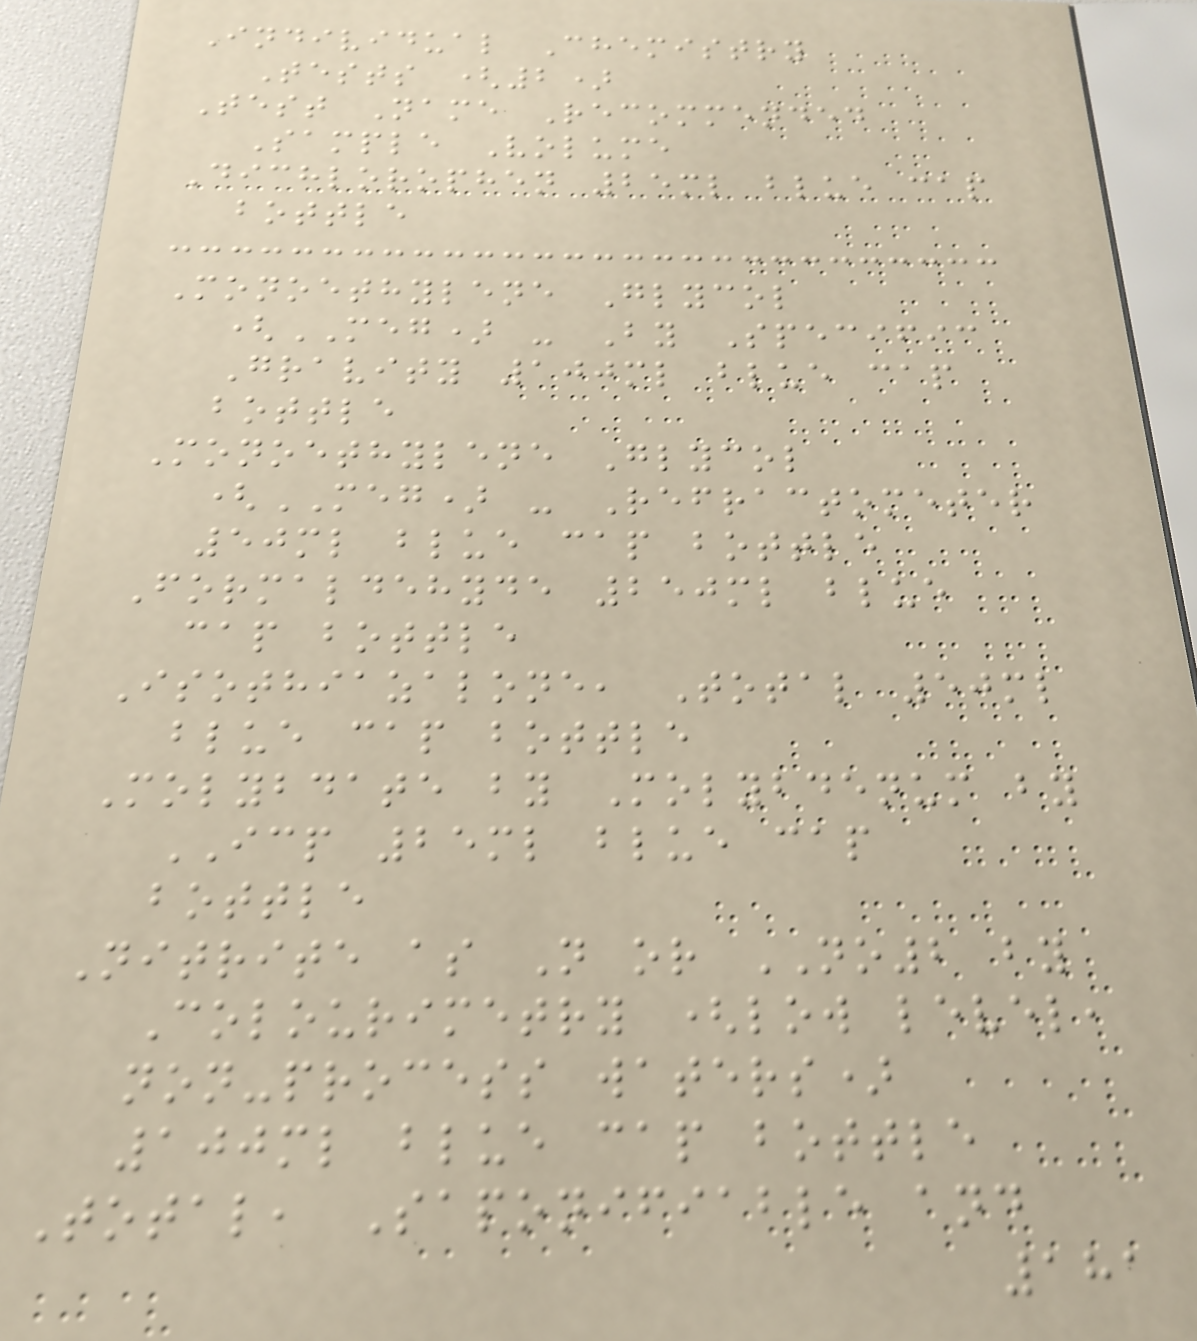Individual Chemistry
Tests (2)
Test Name Recommended
Sample Volume
Dichlorophen 25ml blue cap
bottle
Monoethylene Glycol
(MEG) - By Specific
Gravity 100ml blue cap
bottle
Monoethylene Glycol
(MEG) - Refractometer
50ml blue cap bottle
Formaldehyde 250ml blue
cap bottle
Isothiazalone, Total 50ml
blue cap bottle
Molybdate by Molybdenum by
ICP 25ml blue cap
bottle
Nitrite as N or NO2 by
Colourimetry (low level,
non-process waters)
100ml blue cap bottle
Total, Saponifiable and
181
